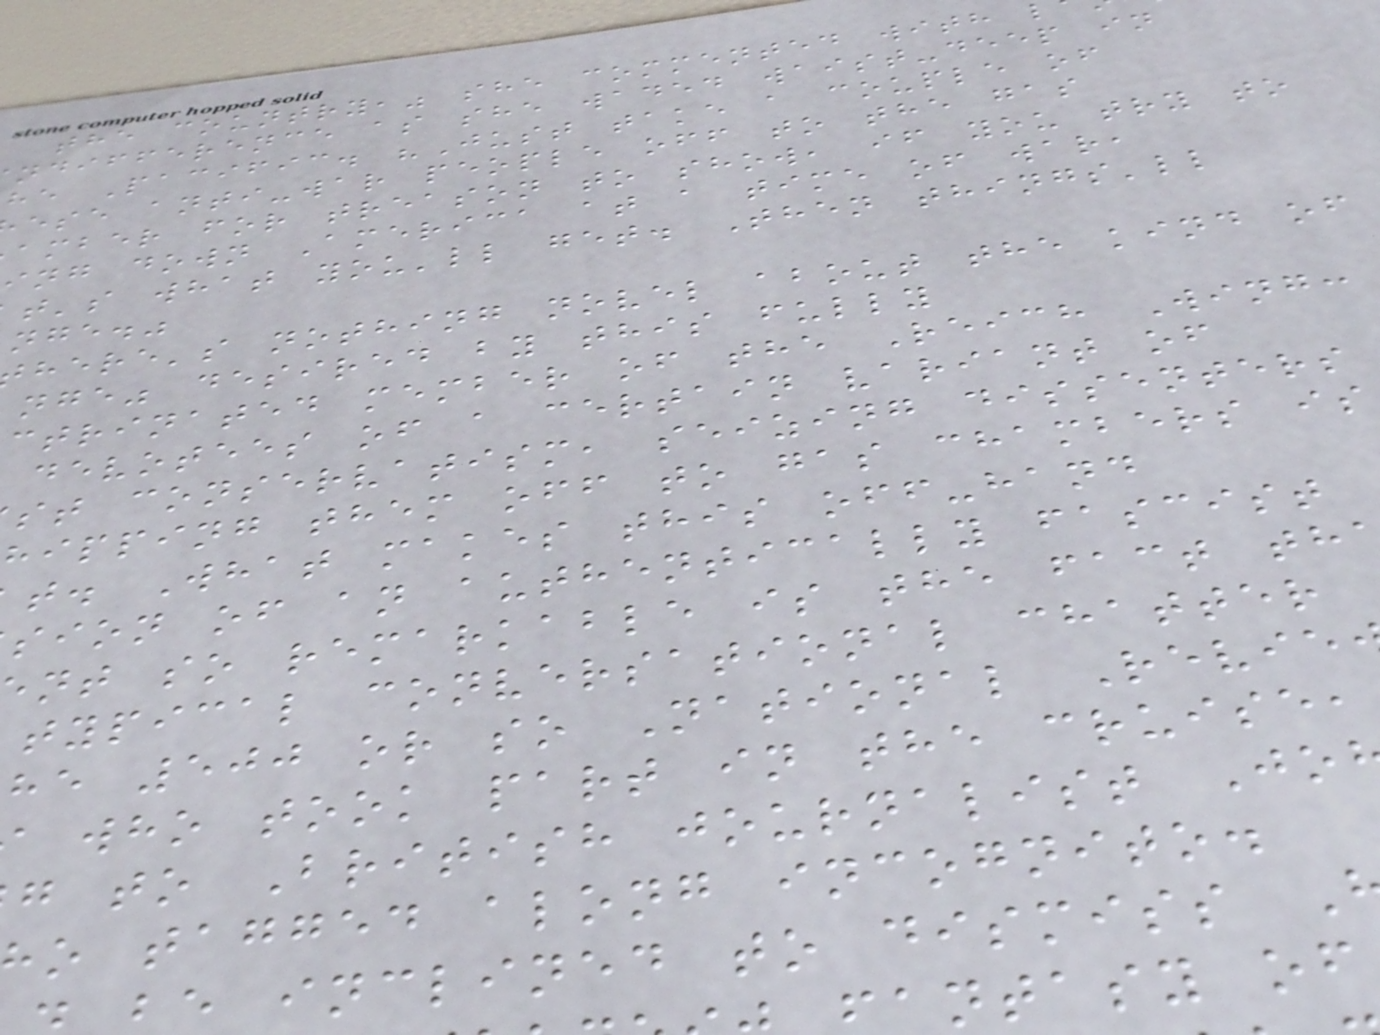the country," she commented with
ndifference as she waded waist-deep in
he Pacific. "Just take a couple of
ese anti-war people off to the gas
amber for treason to show, if you try to
ing down America at a time of war,
t's what you'll get. Then things'll
nge."
here's nothing novel about the kind of
nge" desired by this fully
ctrinated member of the Reich Wing:
devotees of a certain variant of
st conservatism, seizing dissenters
hipping them off to gas chambers is
t. What makes this off-hand
sion of an authentically fascist
nt so remarkable is the fact th
typical conversational chatter
he 500 or so National Revie
who took part in the cruise,
g to British journalist Jo
o tagged along incognito.
e inclined to dismiss
